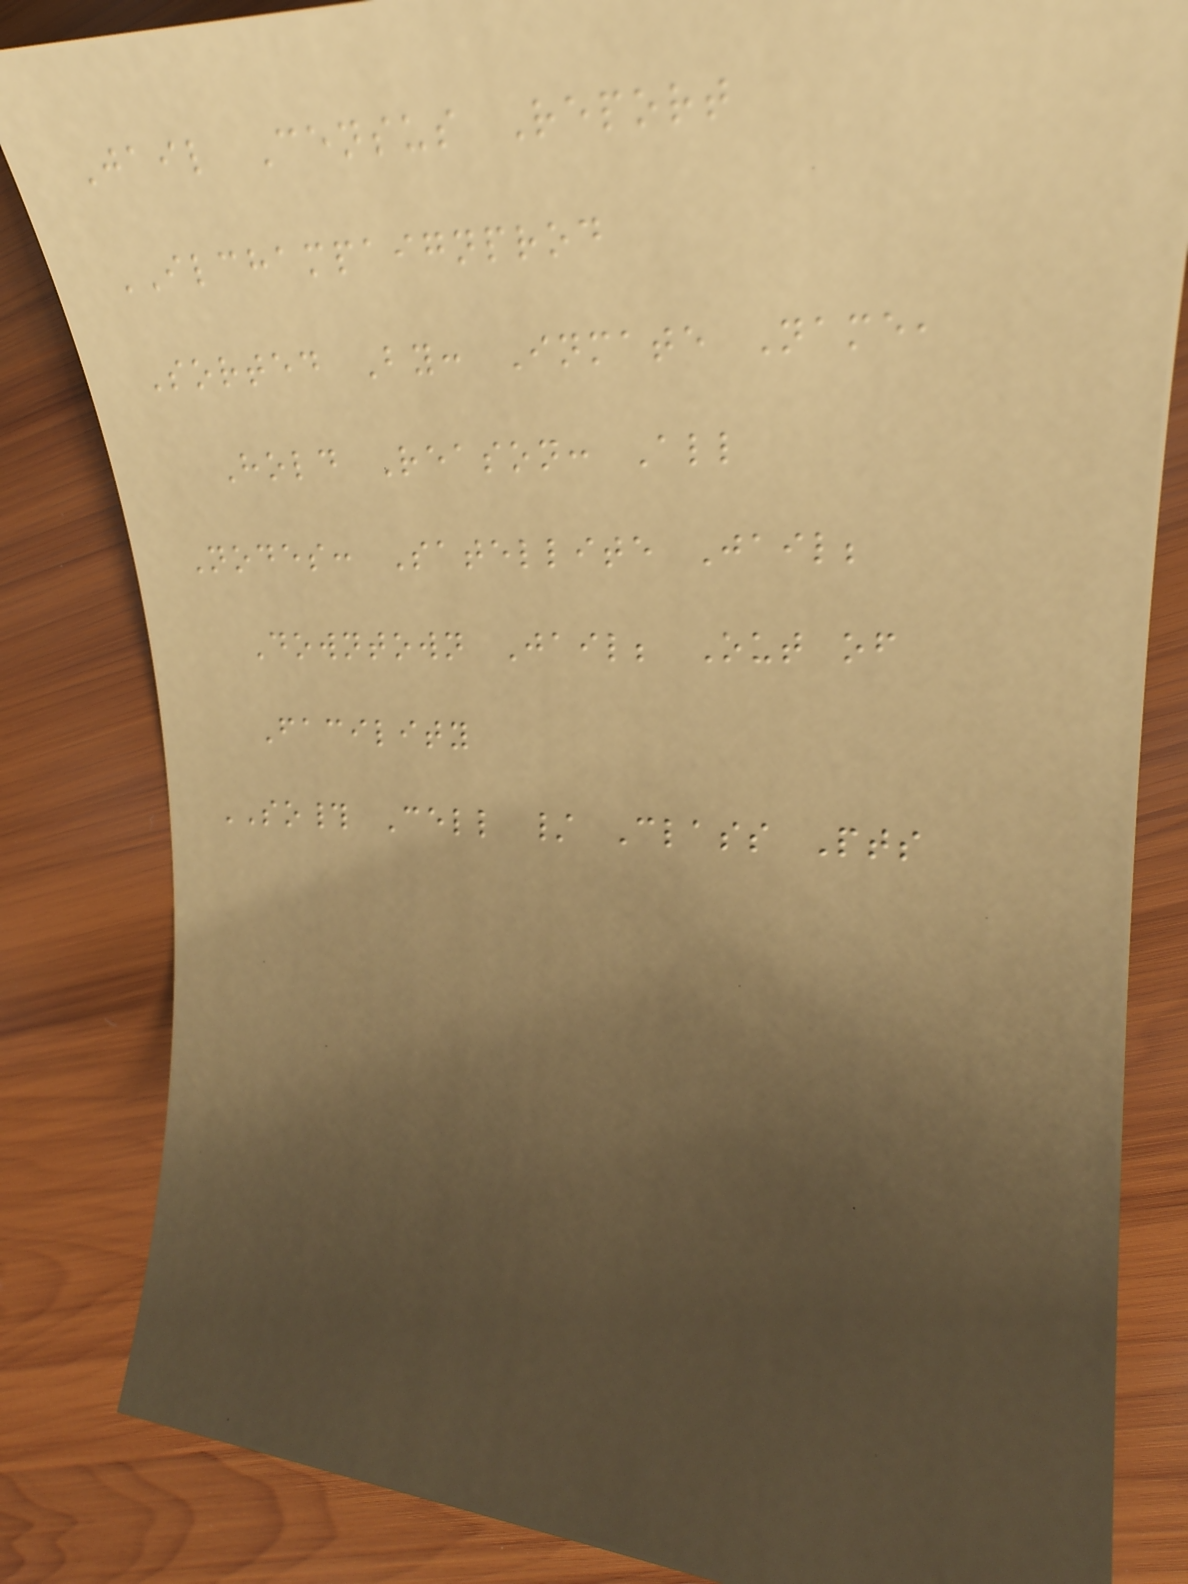Jail Census Report
ILCHAMPAIGNPROD
Sorted By: Inmate Name,
Hold Reason: All
Nodes: Satellite Jail;
Downtown Jail; Out of
Facility
SO# Cell / Class Pts
